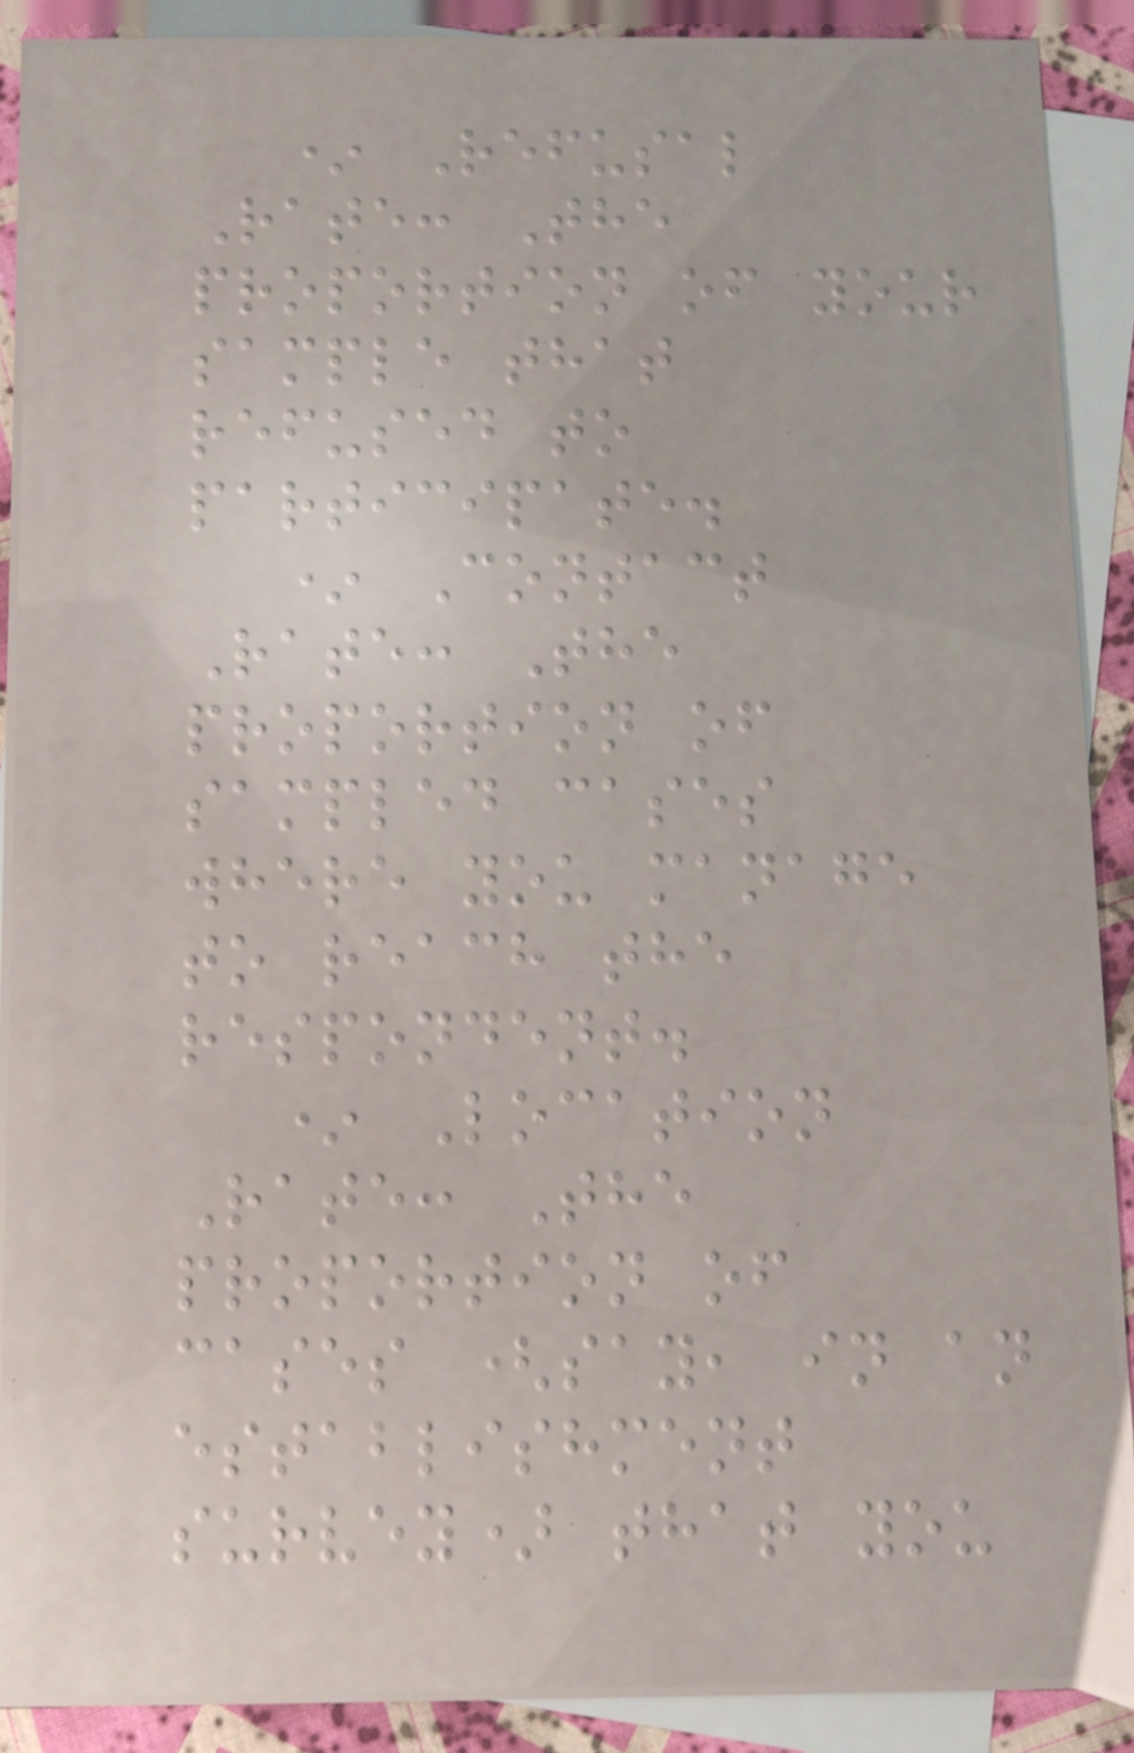* Refusal
Rate: The
proportion of your
sample that
refused to
participate.
* Contact
Rate: The
proportion of
sampled cases
where you manage
to reach the
respondent.
* Location
Rate: The
proportion of
cases (say, in an
establishment
survey) that you
